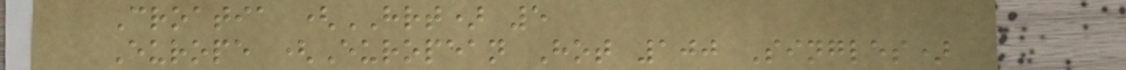Croatia (HRT) 5
Europe (European Hot 100 Singles)
